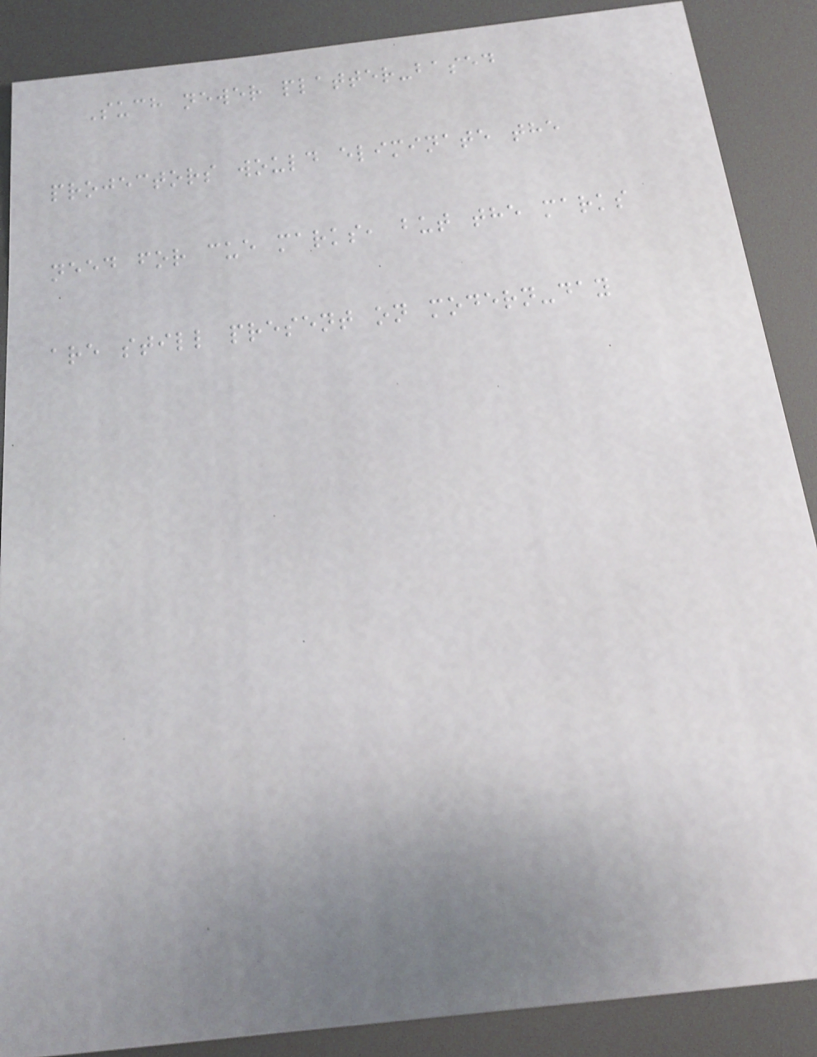Such newer platter-based
projectors would eliminate the
need for cue marks, but the marks
are still present on modern-day
